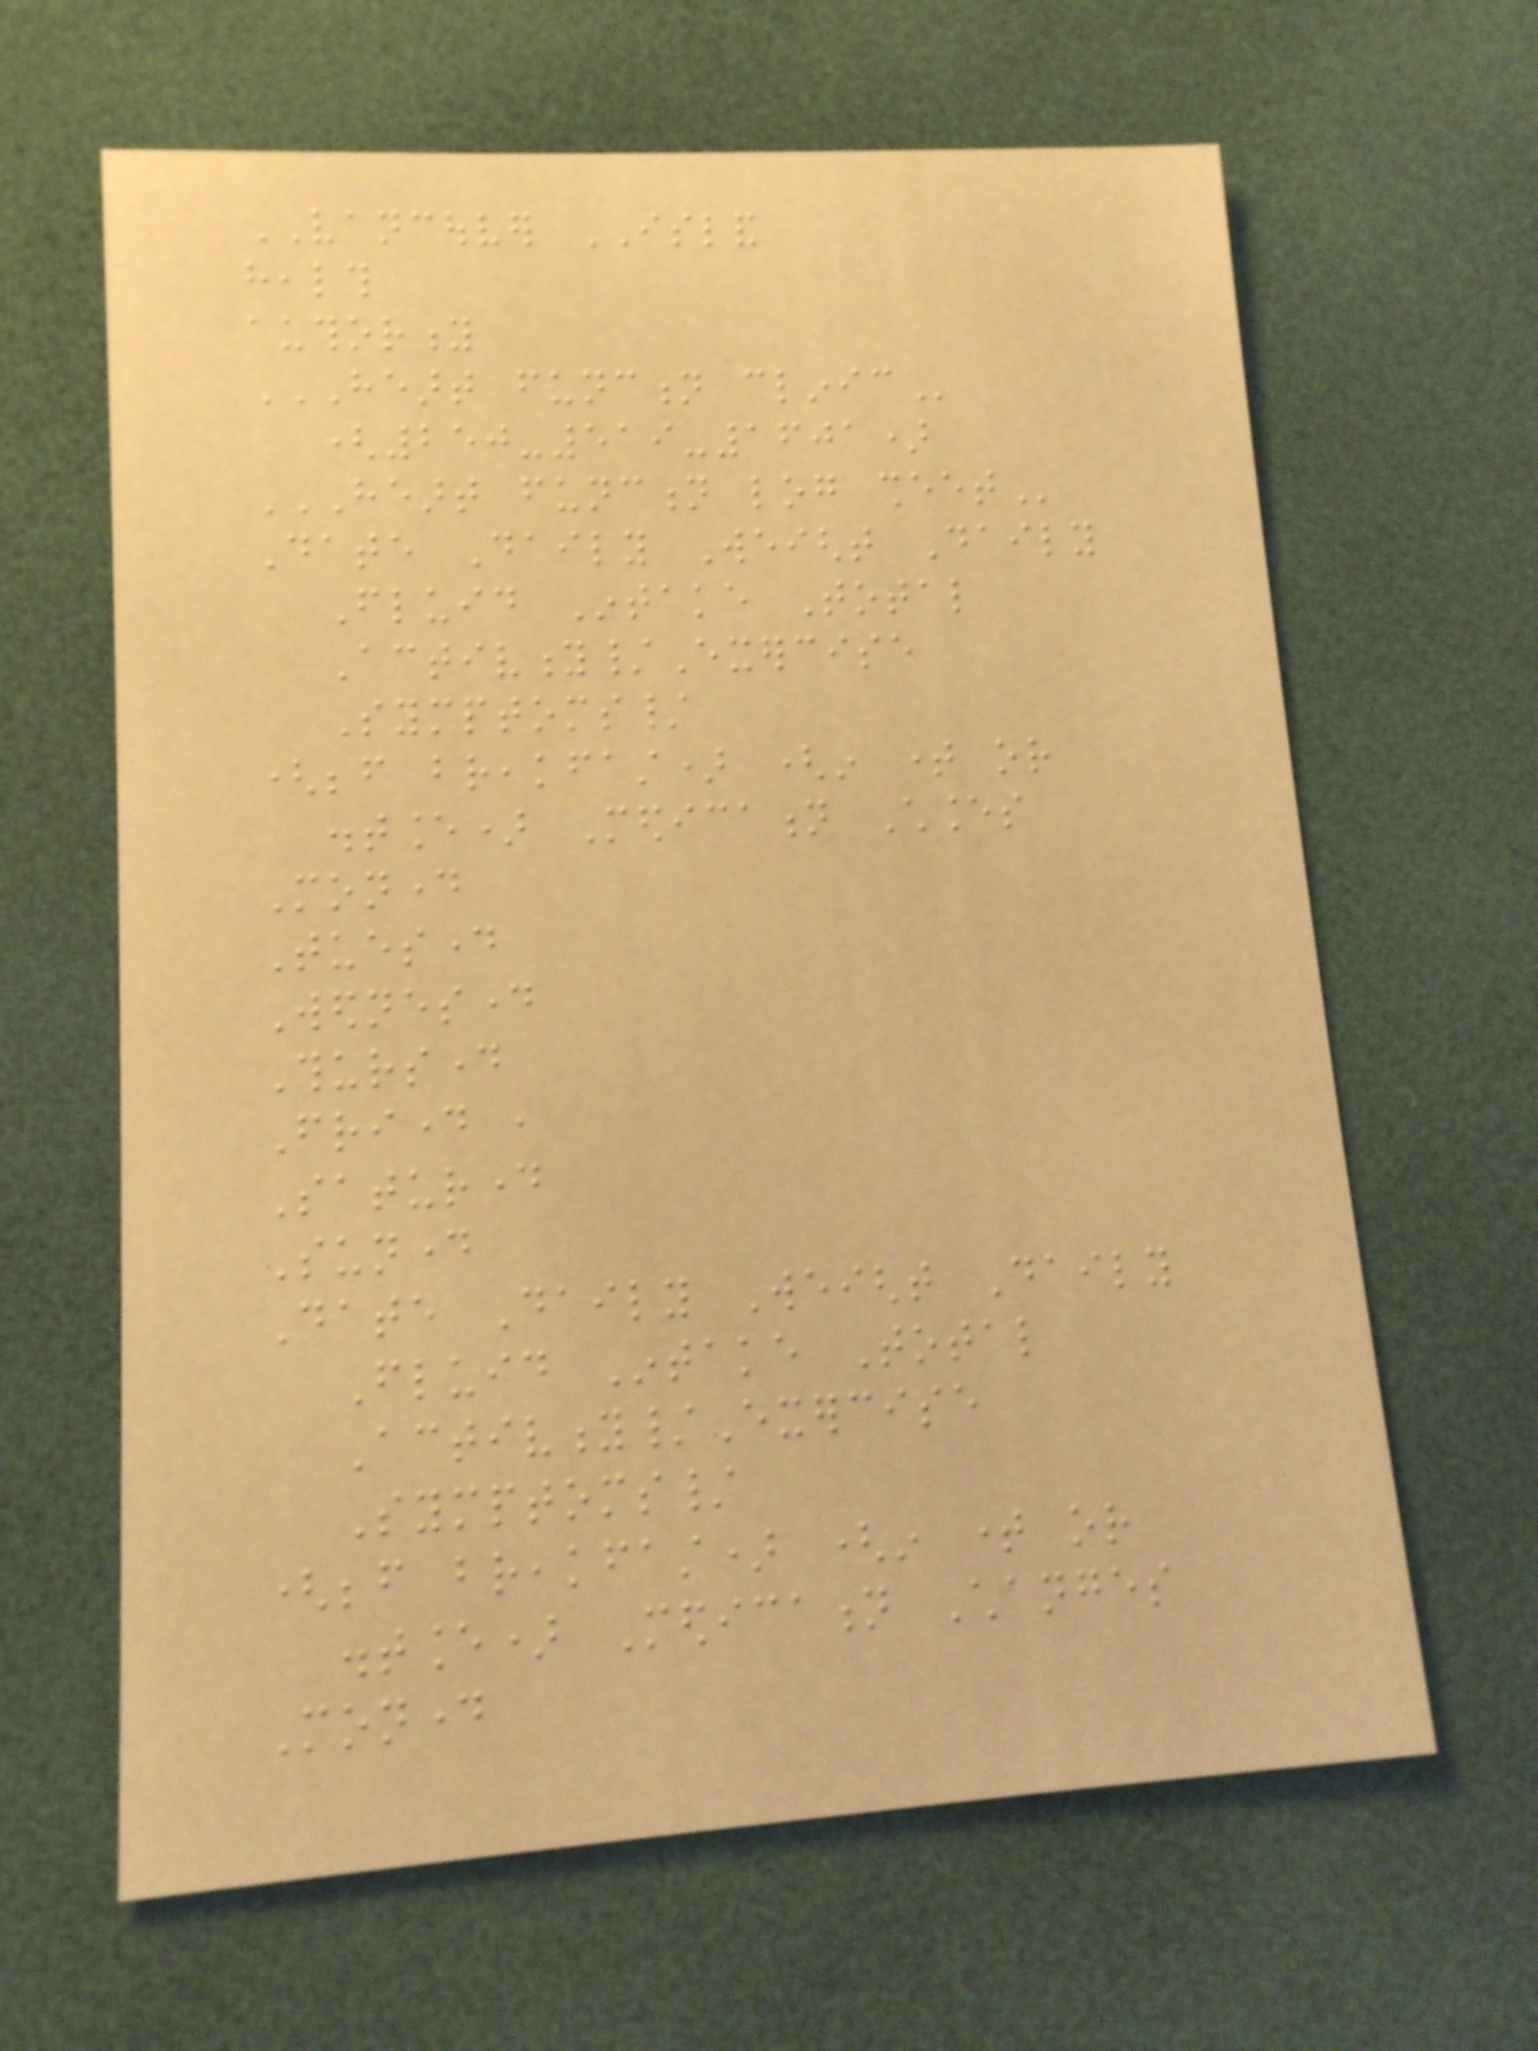VANCOUVER ISLAND
health
authority
HEART FUNCTION CLINIC
(250-519-1601)
HEART FUNCTION LOG SHEET
Date Daily Weight Daily
Fluid Intake Total
Activity/Exercise
Symptoms/
(before breakfast) (in time or
distance) Medication Chances
Monday
Tuesday
Wednesday
Thursday
Friday ,
Saturday
Sunday
Date Daily Weight Daily
Fluid Intake Total
Activity/Exercise
Symptoms/
(before breakfast) (in time or
distance) Medication Changes
Monday
